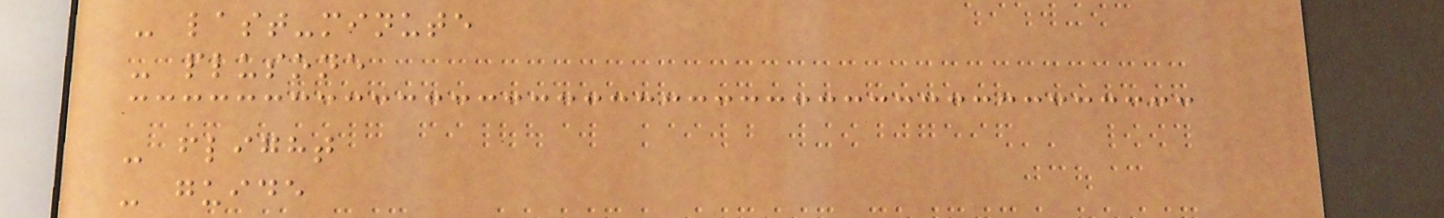- last-minute
- plusone
- flight
- guide
